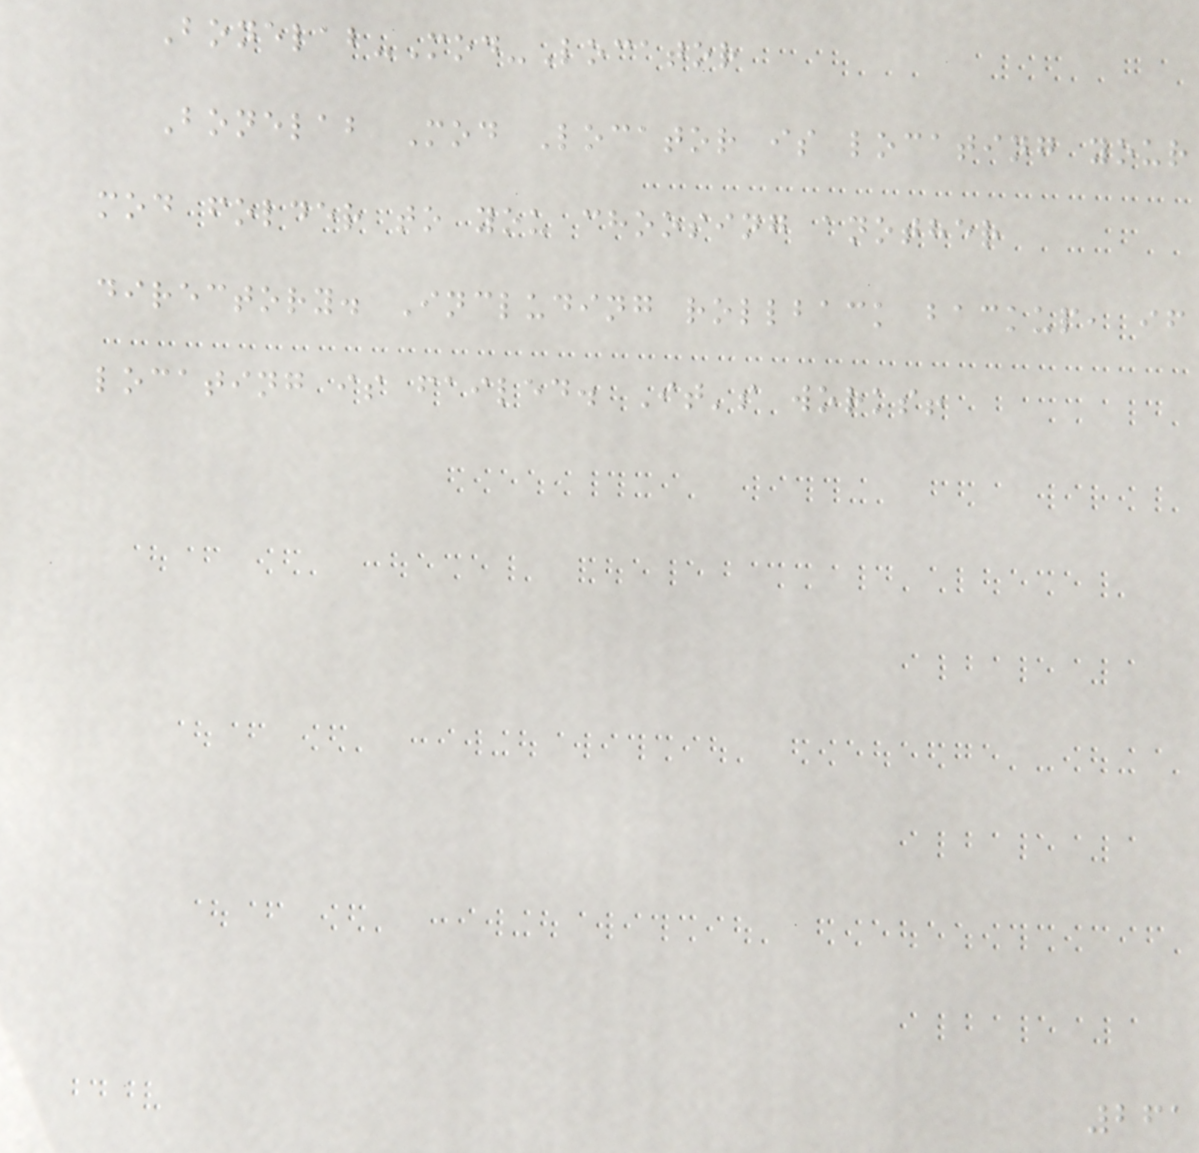Bonelab-Mod-Locator
Bonelab Mod Locator is locating your
mod folder to you choosing another
directory. Including rollback backup, if
locating is failed. It's works!
261
